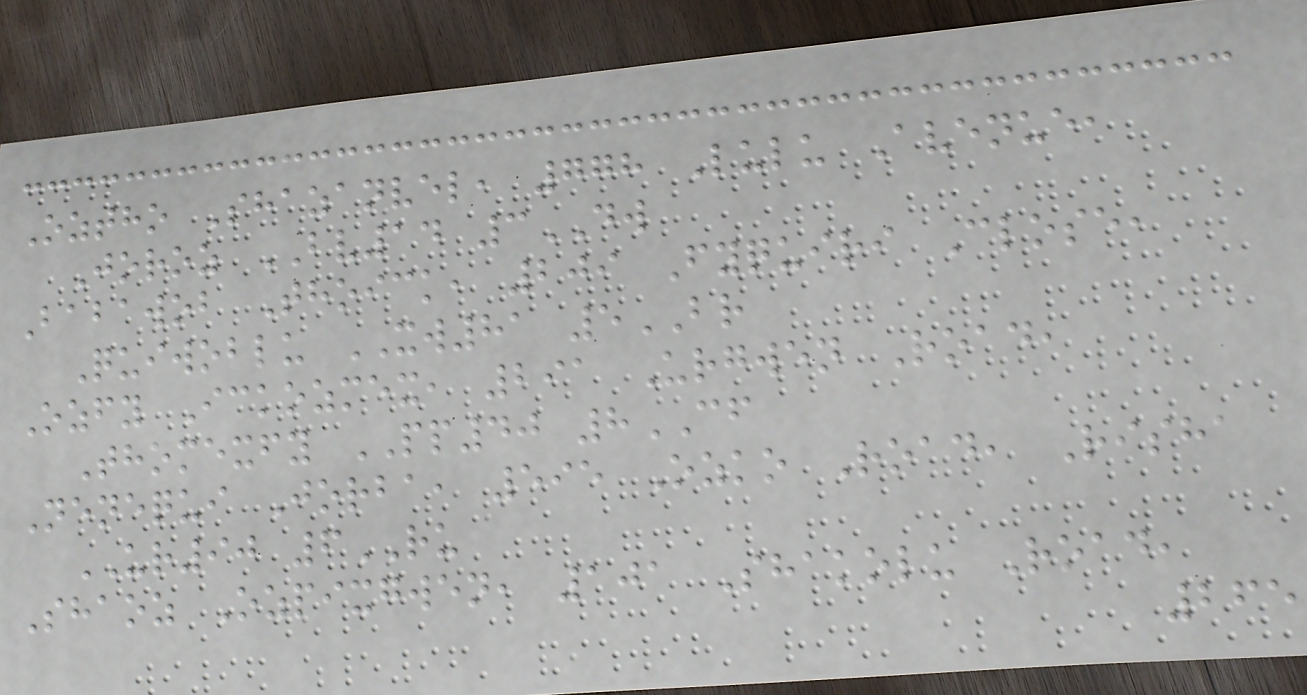Oztho Shazanvel, 778 Lulu Avenue,
Joroz BV14 3DW
Babawob Thoick, 209 Fyquiri Close,
Quiwoblu XW81 5BR
Ozfy Ickozmex, 291 Urgwen Road,
Thomexfy PP40 8CF
Nenequi Jorba, 595 Ozko Road, Risha
UR90 6RU
Shaoz Ozpixgwen, 101 Shakolu Road,
265
